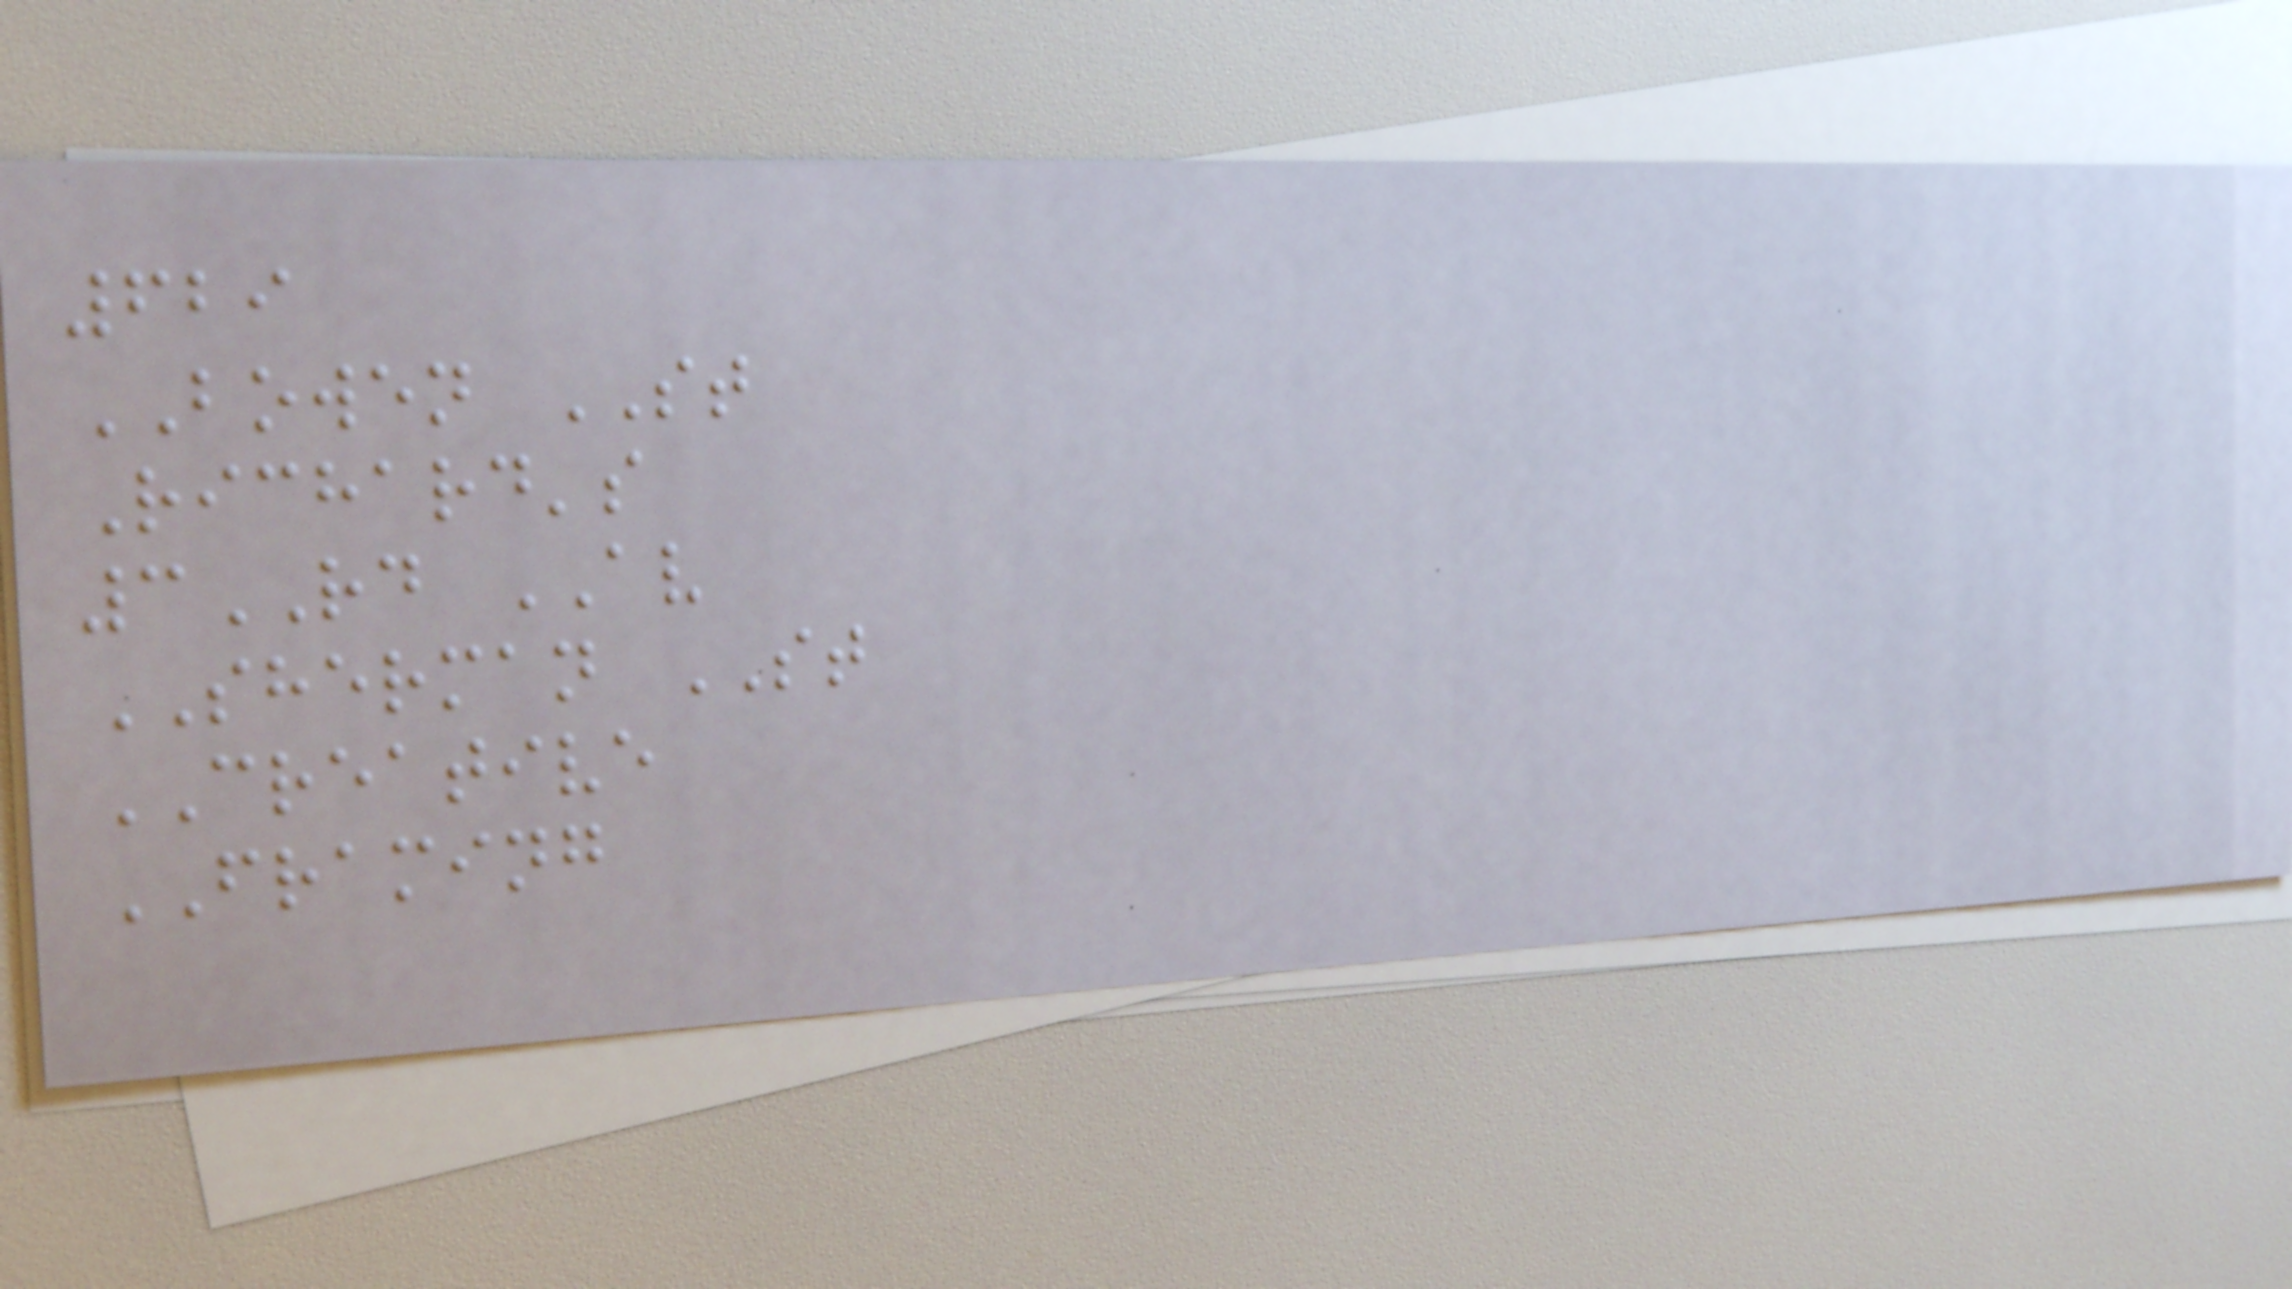629
BOWEN ST
Richard's
3RD AV
SHERMAN ST
CREATIVE
FRAMING
